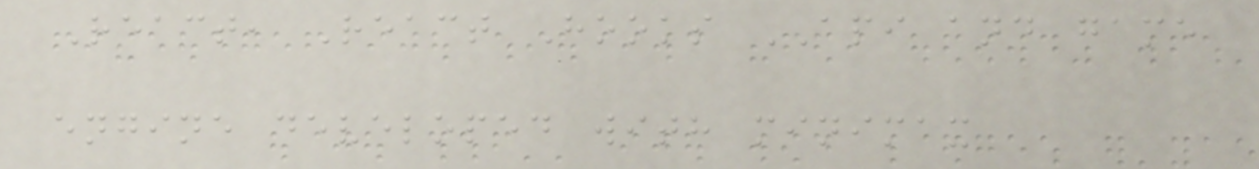React, React Hooks API and game
engine developed with minimax
